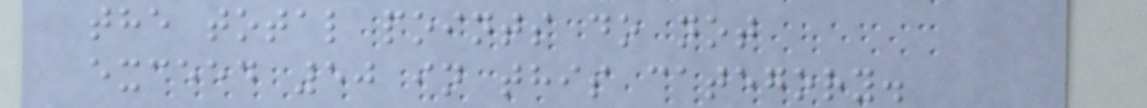the total points do not
exceed 50 in this category.
